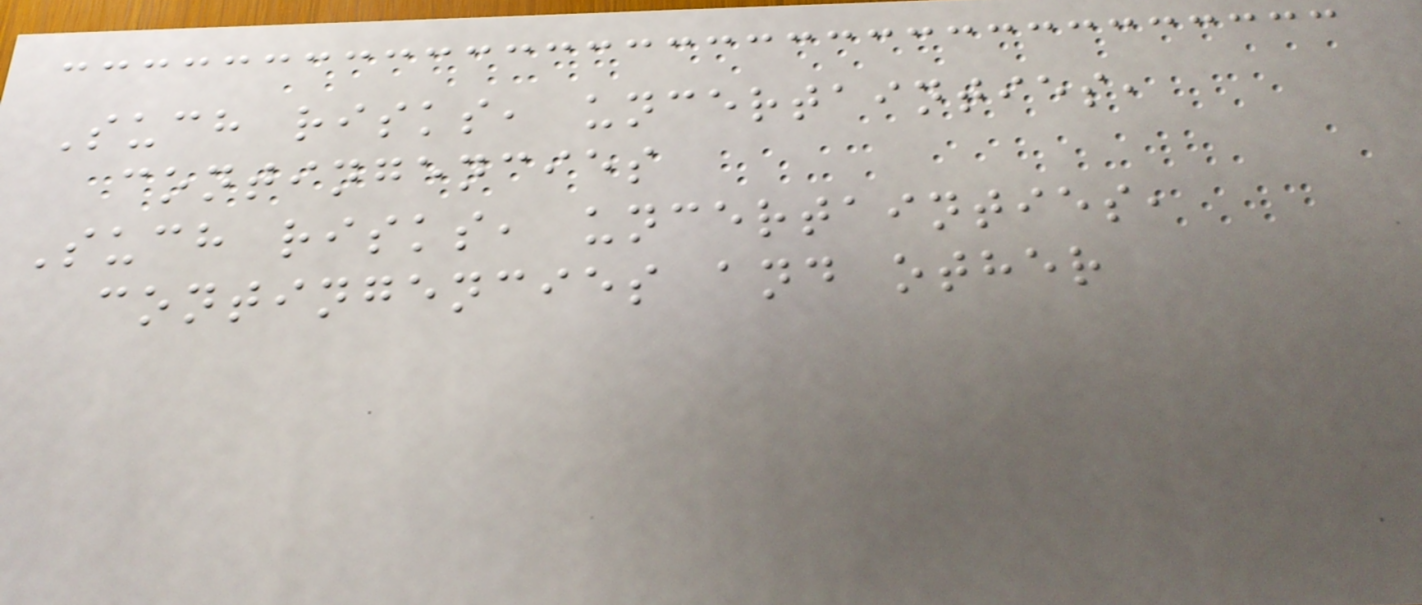Such risks, uncertainties,
contingencies
Such risks, uncertainties,
contingencies and other
